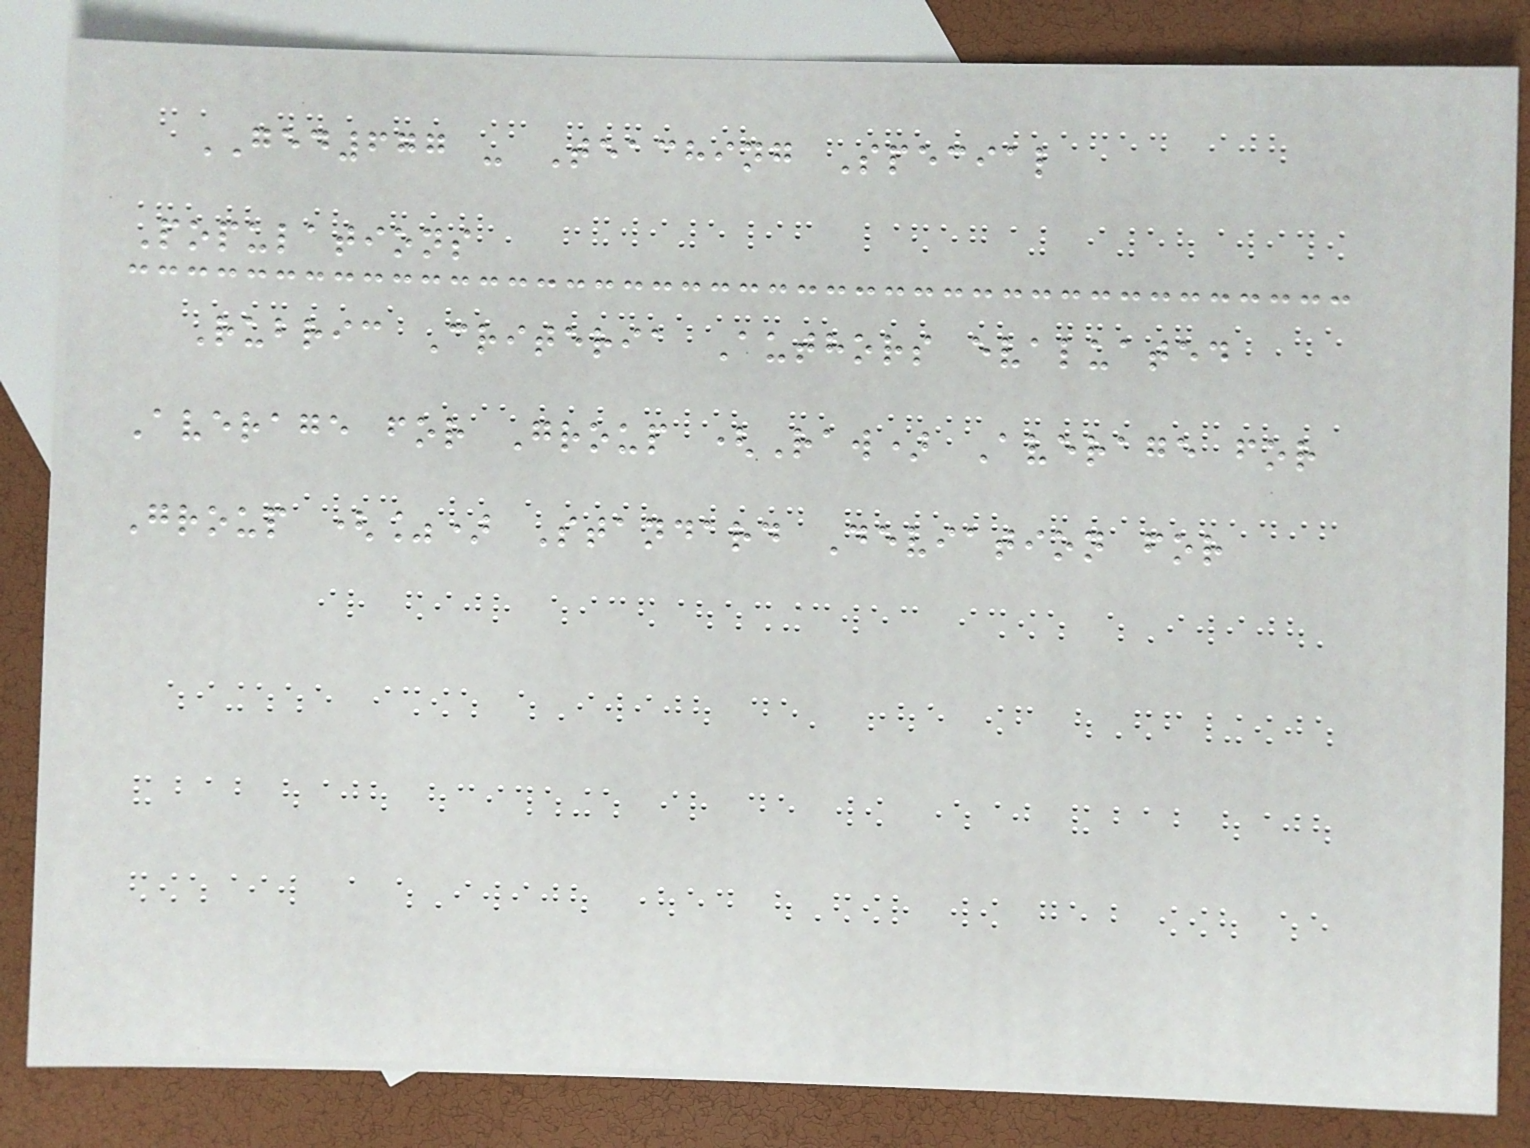GED677 - Teaching Special
Populations
Rubric Criteria Authors evaluated
Average for Group (Raw) Average for
Group (%) Standard Deviation for
